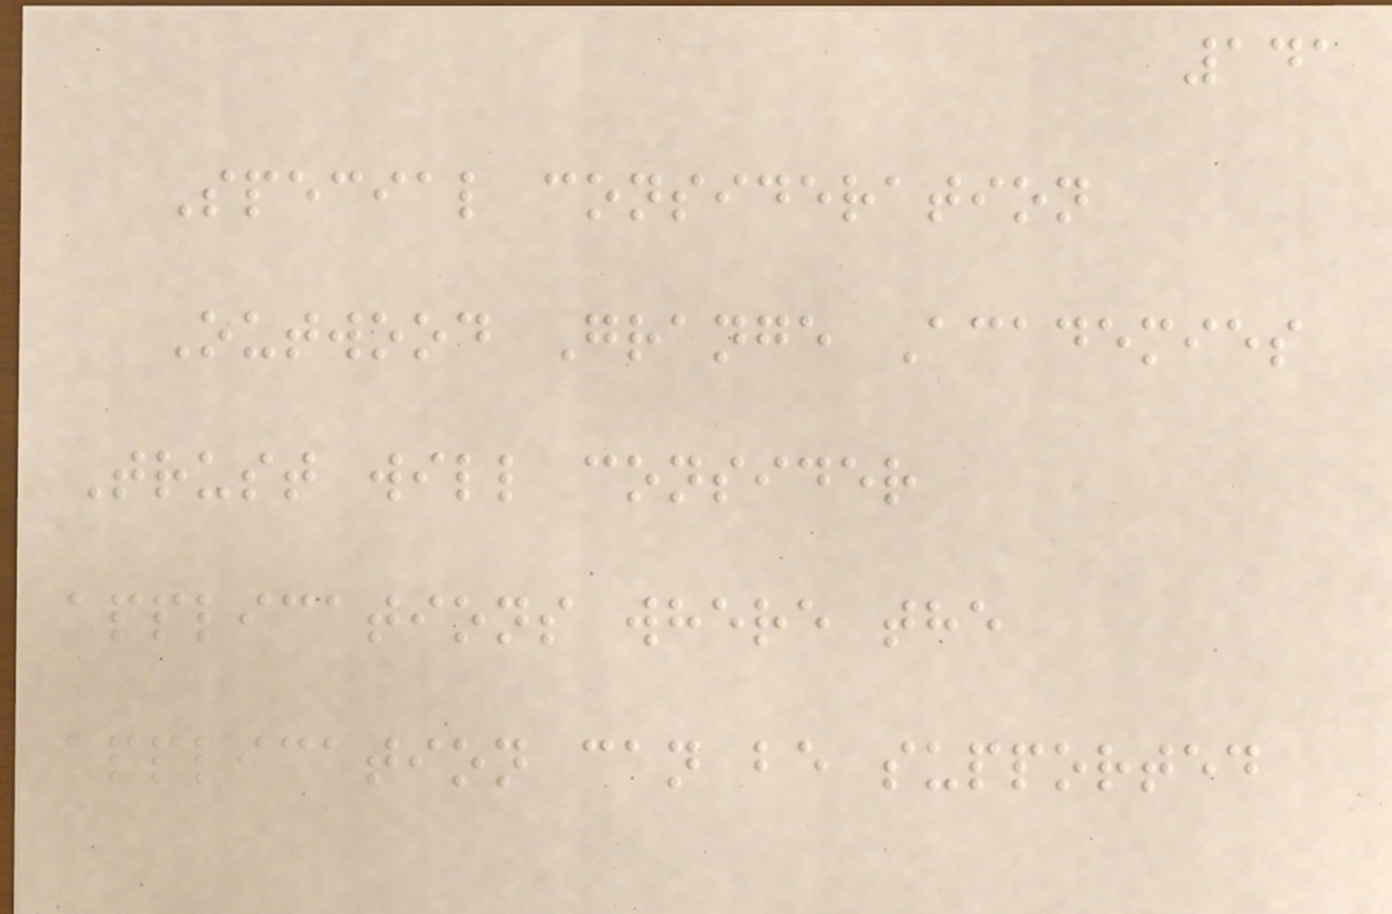141
Special consideration
Outwood Grange Academies
Trust will consider
applications where the
application can be supported
